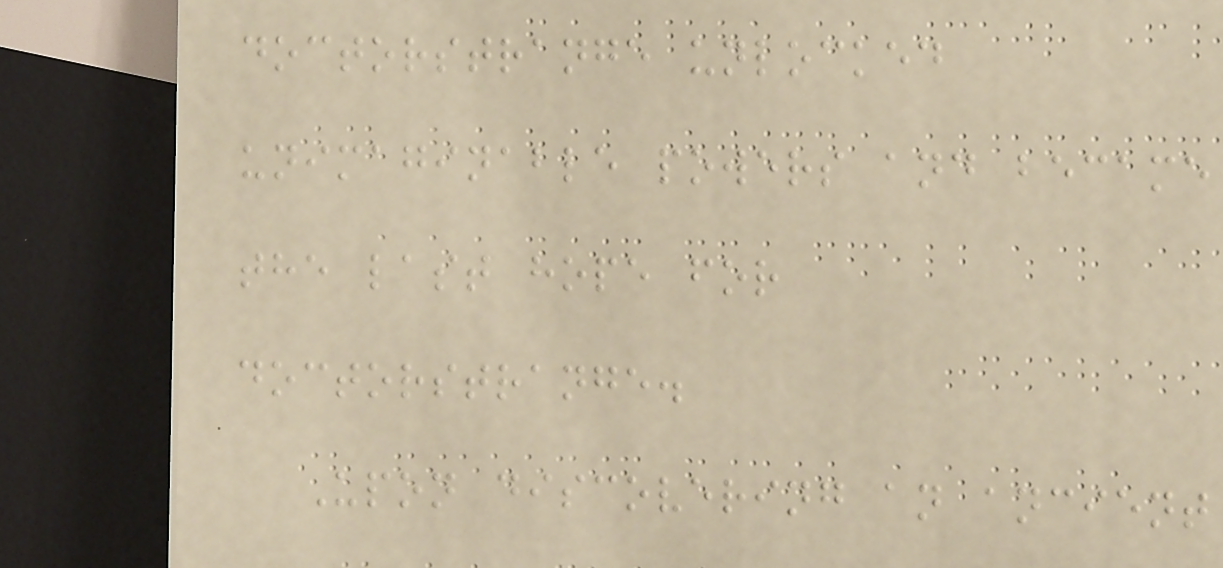doctorstrange unlocked
unimaginable powers and became
the last hope for
doctorstrange.
Upon discovering an ancient
